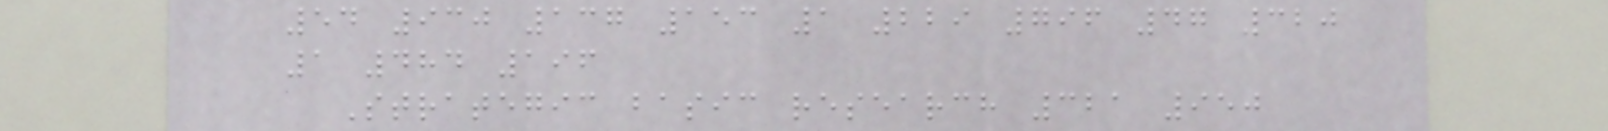54 930 137 153 1 229 796 47 320
1 484 196
Strategic basic research 321 950
